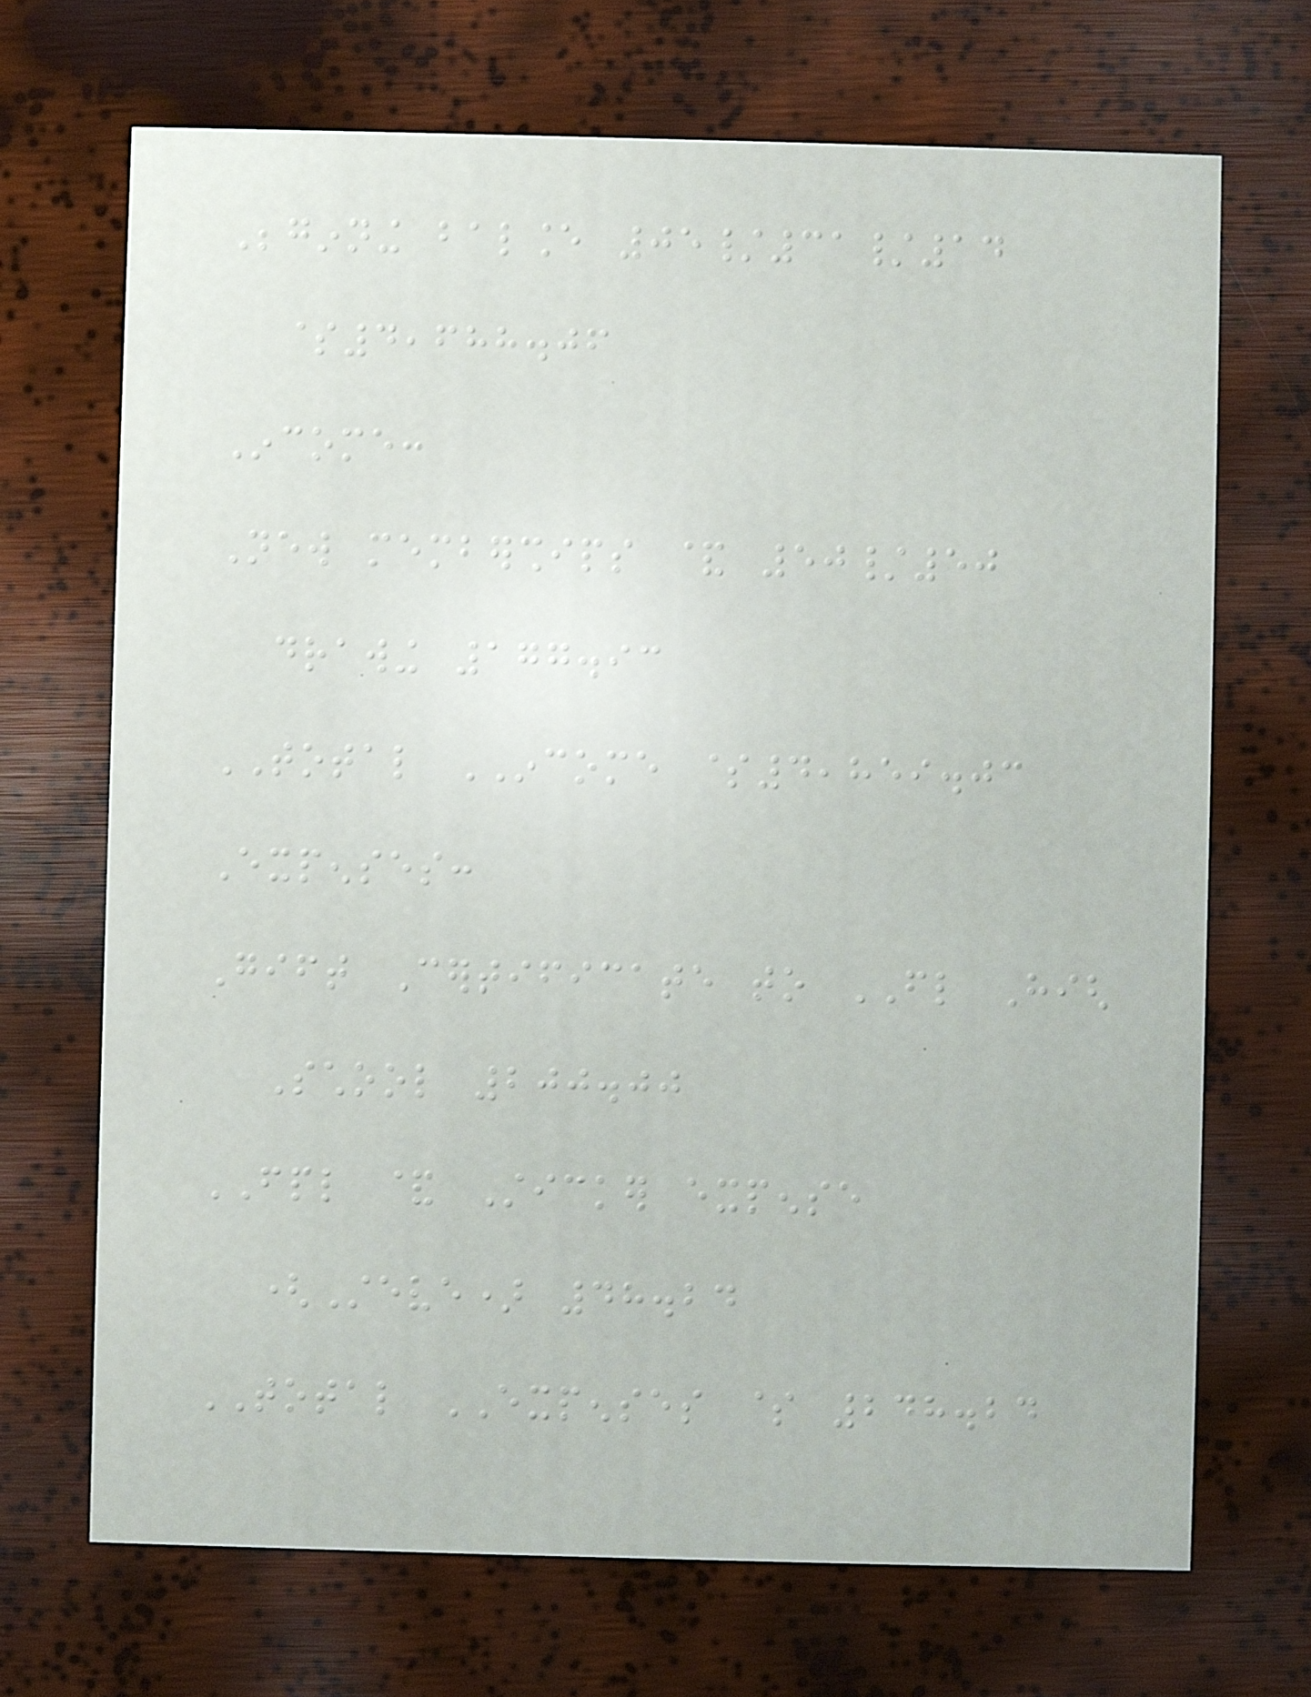Beginning balance 05/31/14
$4,688.06
Income:
New memberships & 50/50
drawing 177.93
TOTAL INCOME $4,859.03
Expenses:
Gift Certificate to FL High
School 200.00
FPL & Sticker expense
(Steve) 48.24
TOTAL EXPENSES $ 248.24
